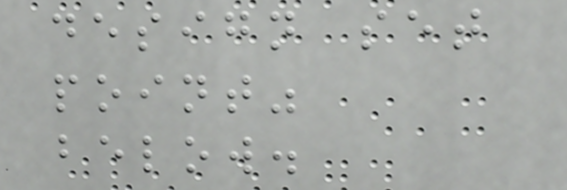design set
point"
below.
